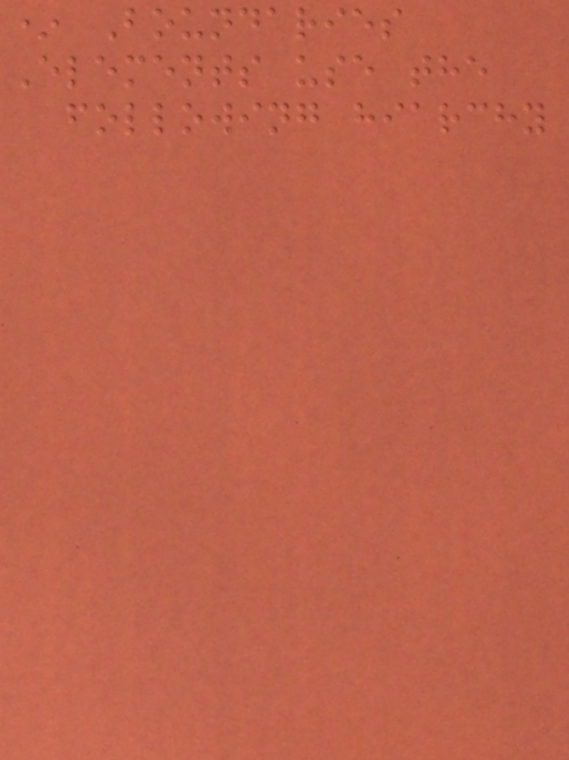* Boundaries
Elements use the
following hiarchy
